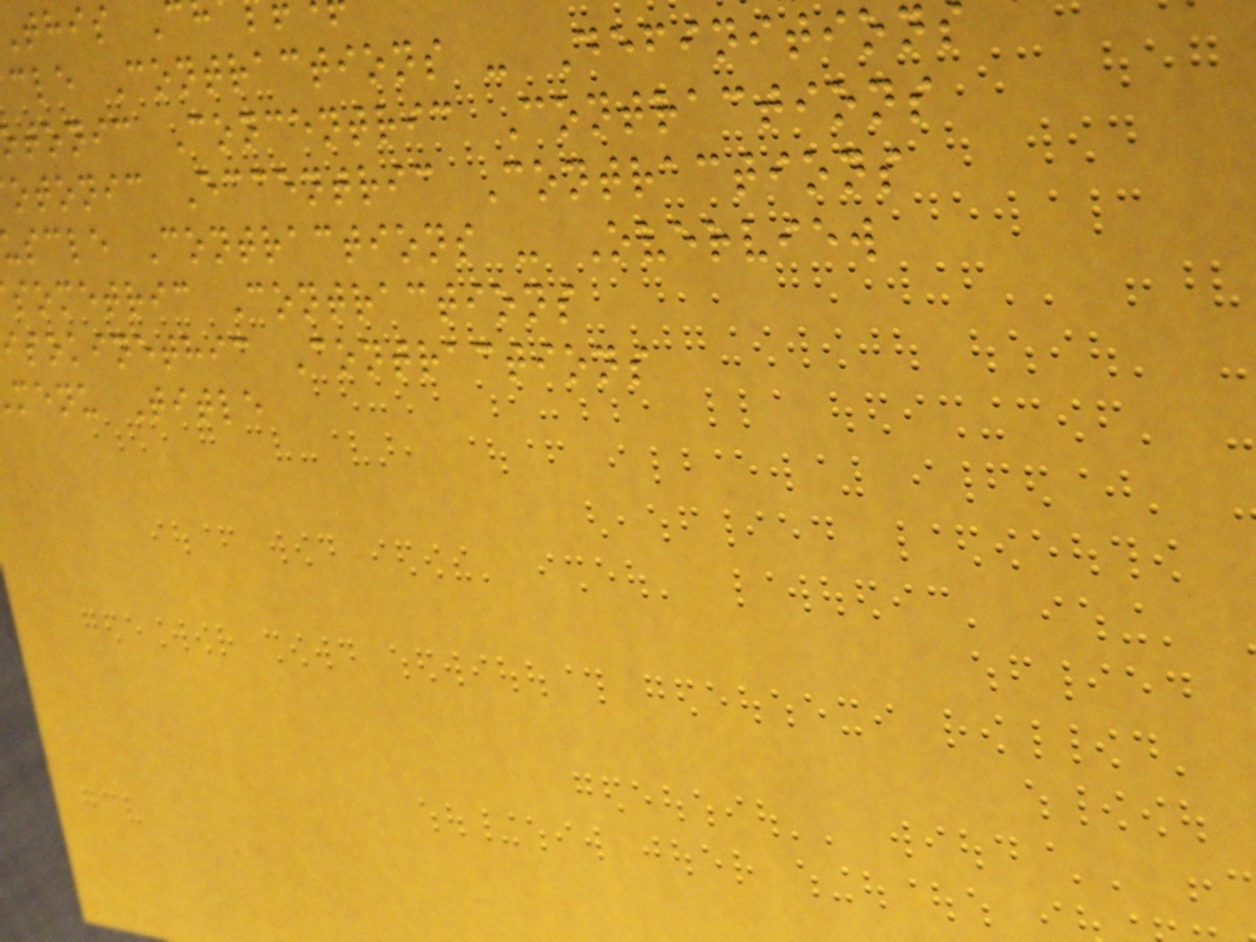cle Contractions - Definitions
tonic Concentric Contractions
otonic Eccentric Contractions
scle Contractions - Overview
sometric Contractions
isokinethic Contractions
menu Title
